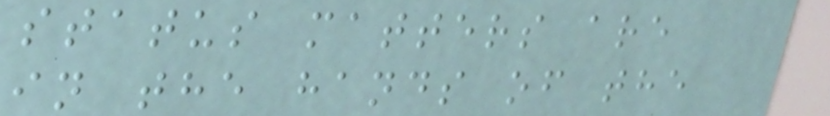status matters are
in the hands of the
